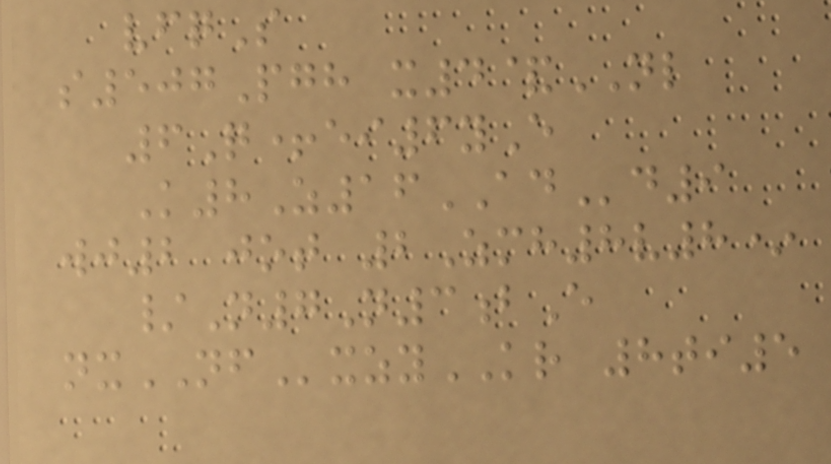vfqS
s507Pgh x4&NL
6Q+ei6yE
K8Z16ADd9
wj2 jot 2Zmh8v8*
/N7N3bE
nxNFxzyKR 8ti5
